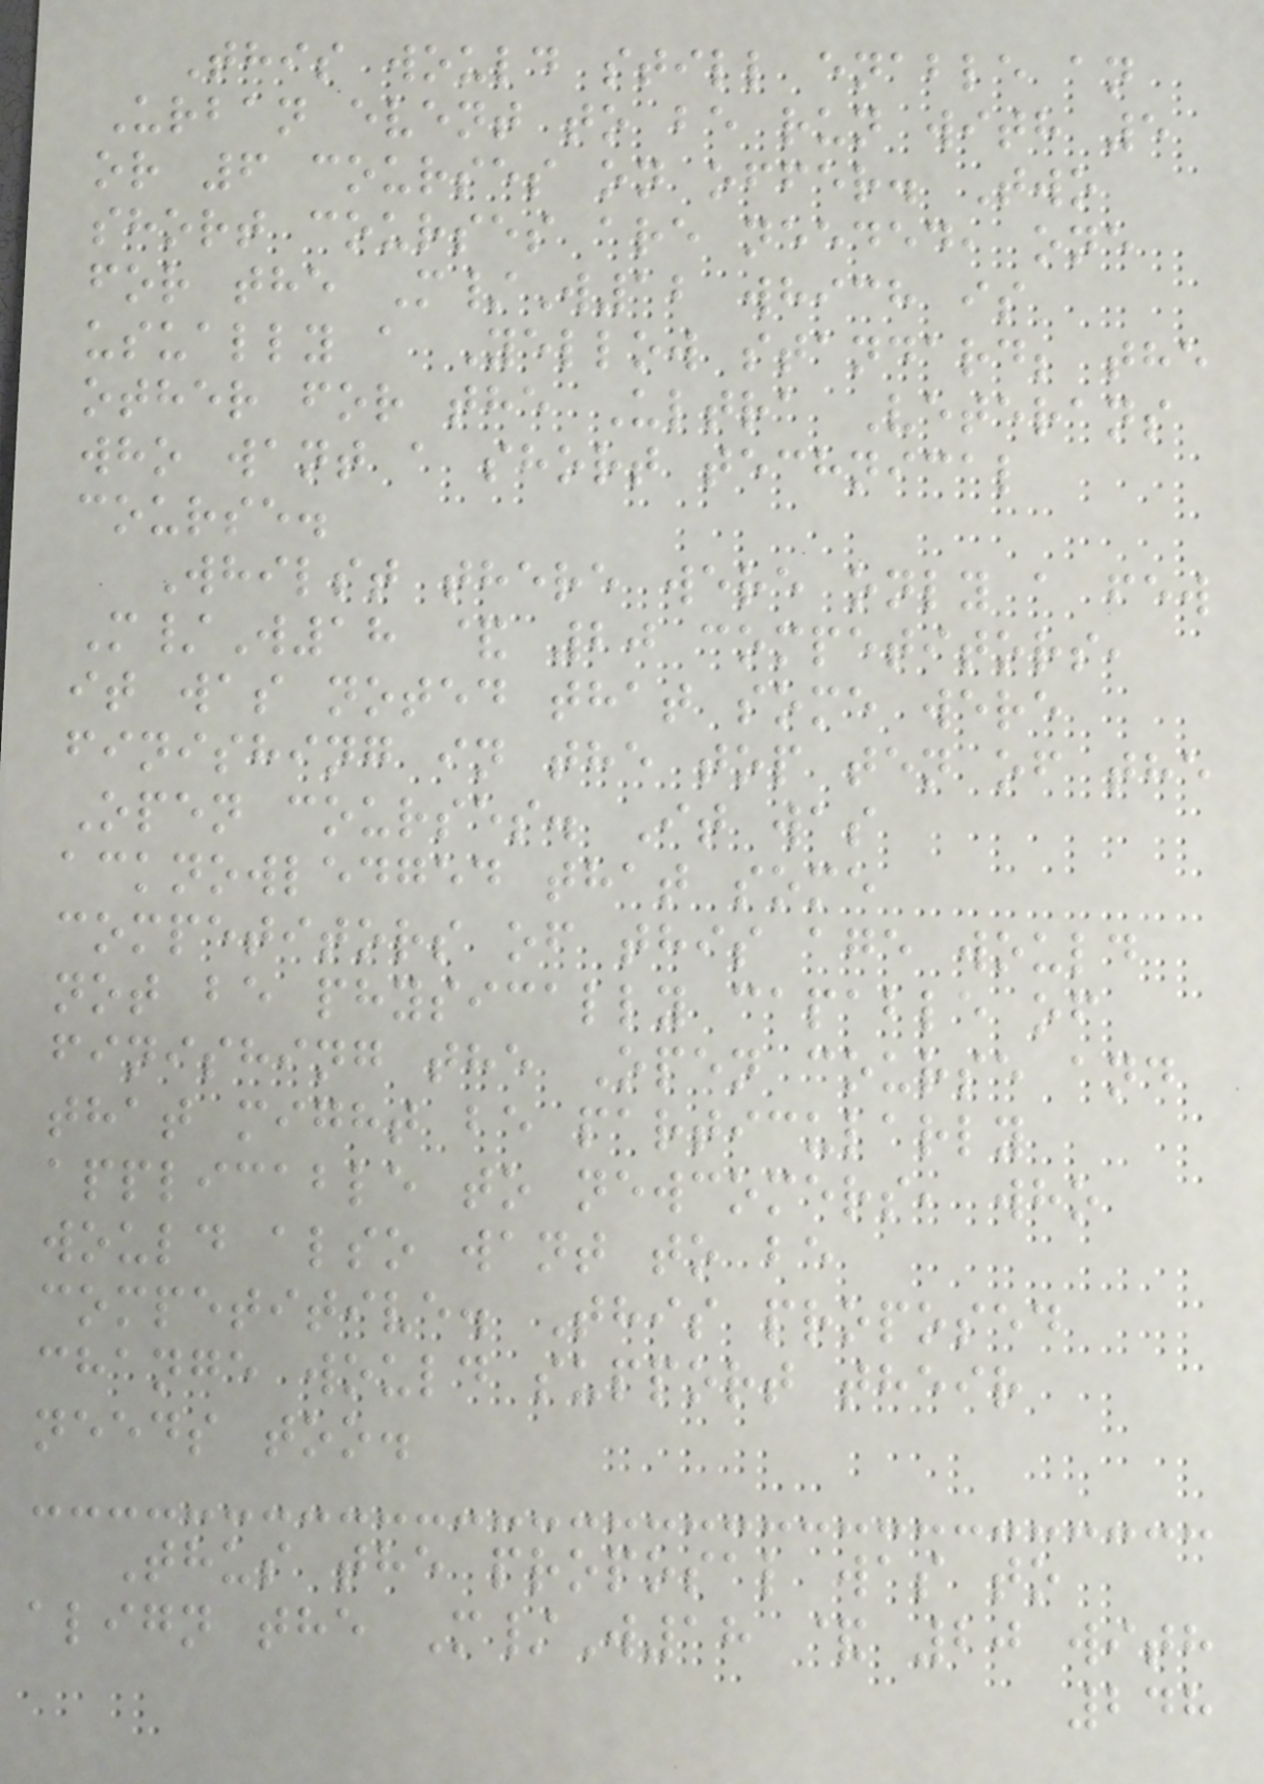This would still enable an
Urban event to be run with 5
or 6 courses on offer. Two
short courses are needed, one
for the M/W12 which is
usually a Yellow standard; the
other for the Ultra Veterans
who want a short technical
course.
Whilst there were only a few
M/W18 & 20 competitors,
it was noted that some were
finishing in the top ten of the
Open courses. It was
acknowledged that some
competitors of this age would
not be physically capable of
finishing the Open course and
that might be particularly
applicable to newcomers, who
would also want to be
competitive. This proposed
change would support their
needs too.
Thus the proposal was to
align the M/W18 & 20 with
248
